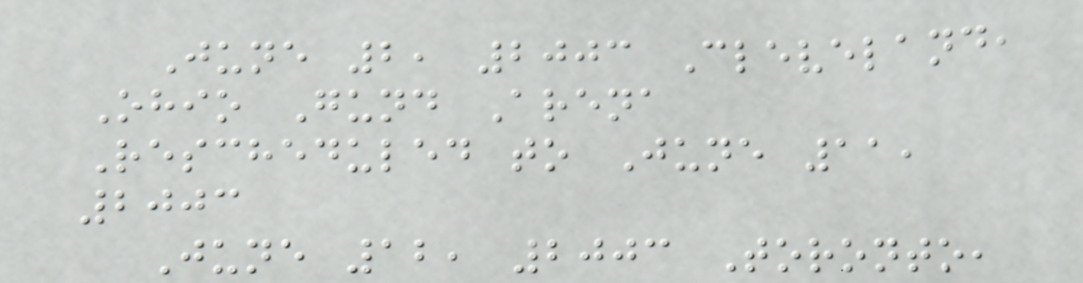June 2, 2003 Cleveland,
Ohio Gund Arena
Rescheduled to June 11,
2003
June 12, 2003 Toronto,
